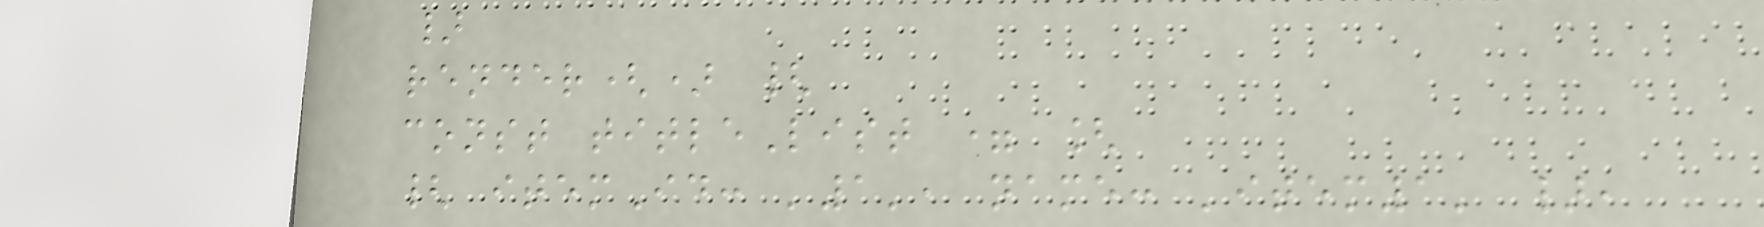}
render() {
const titleList = [
{ itemId: '1', name: 'item1' },
